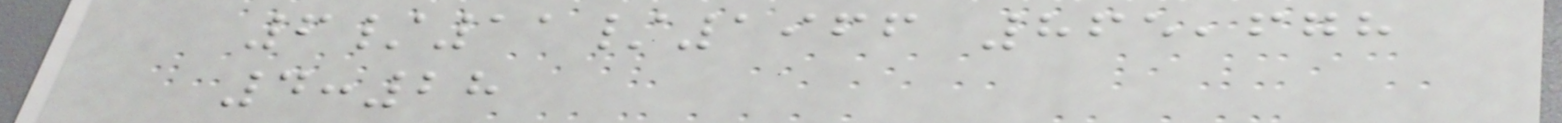6/11/1966 865,678
4:28
